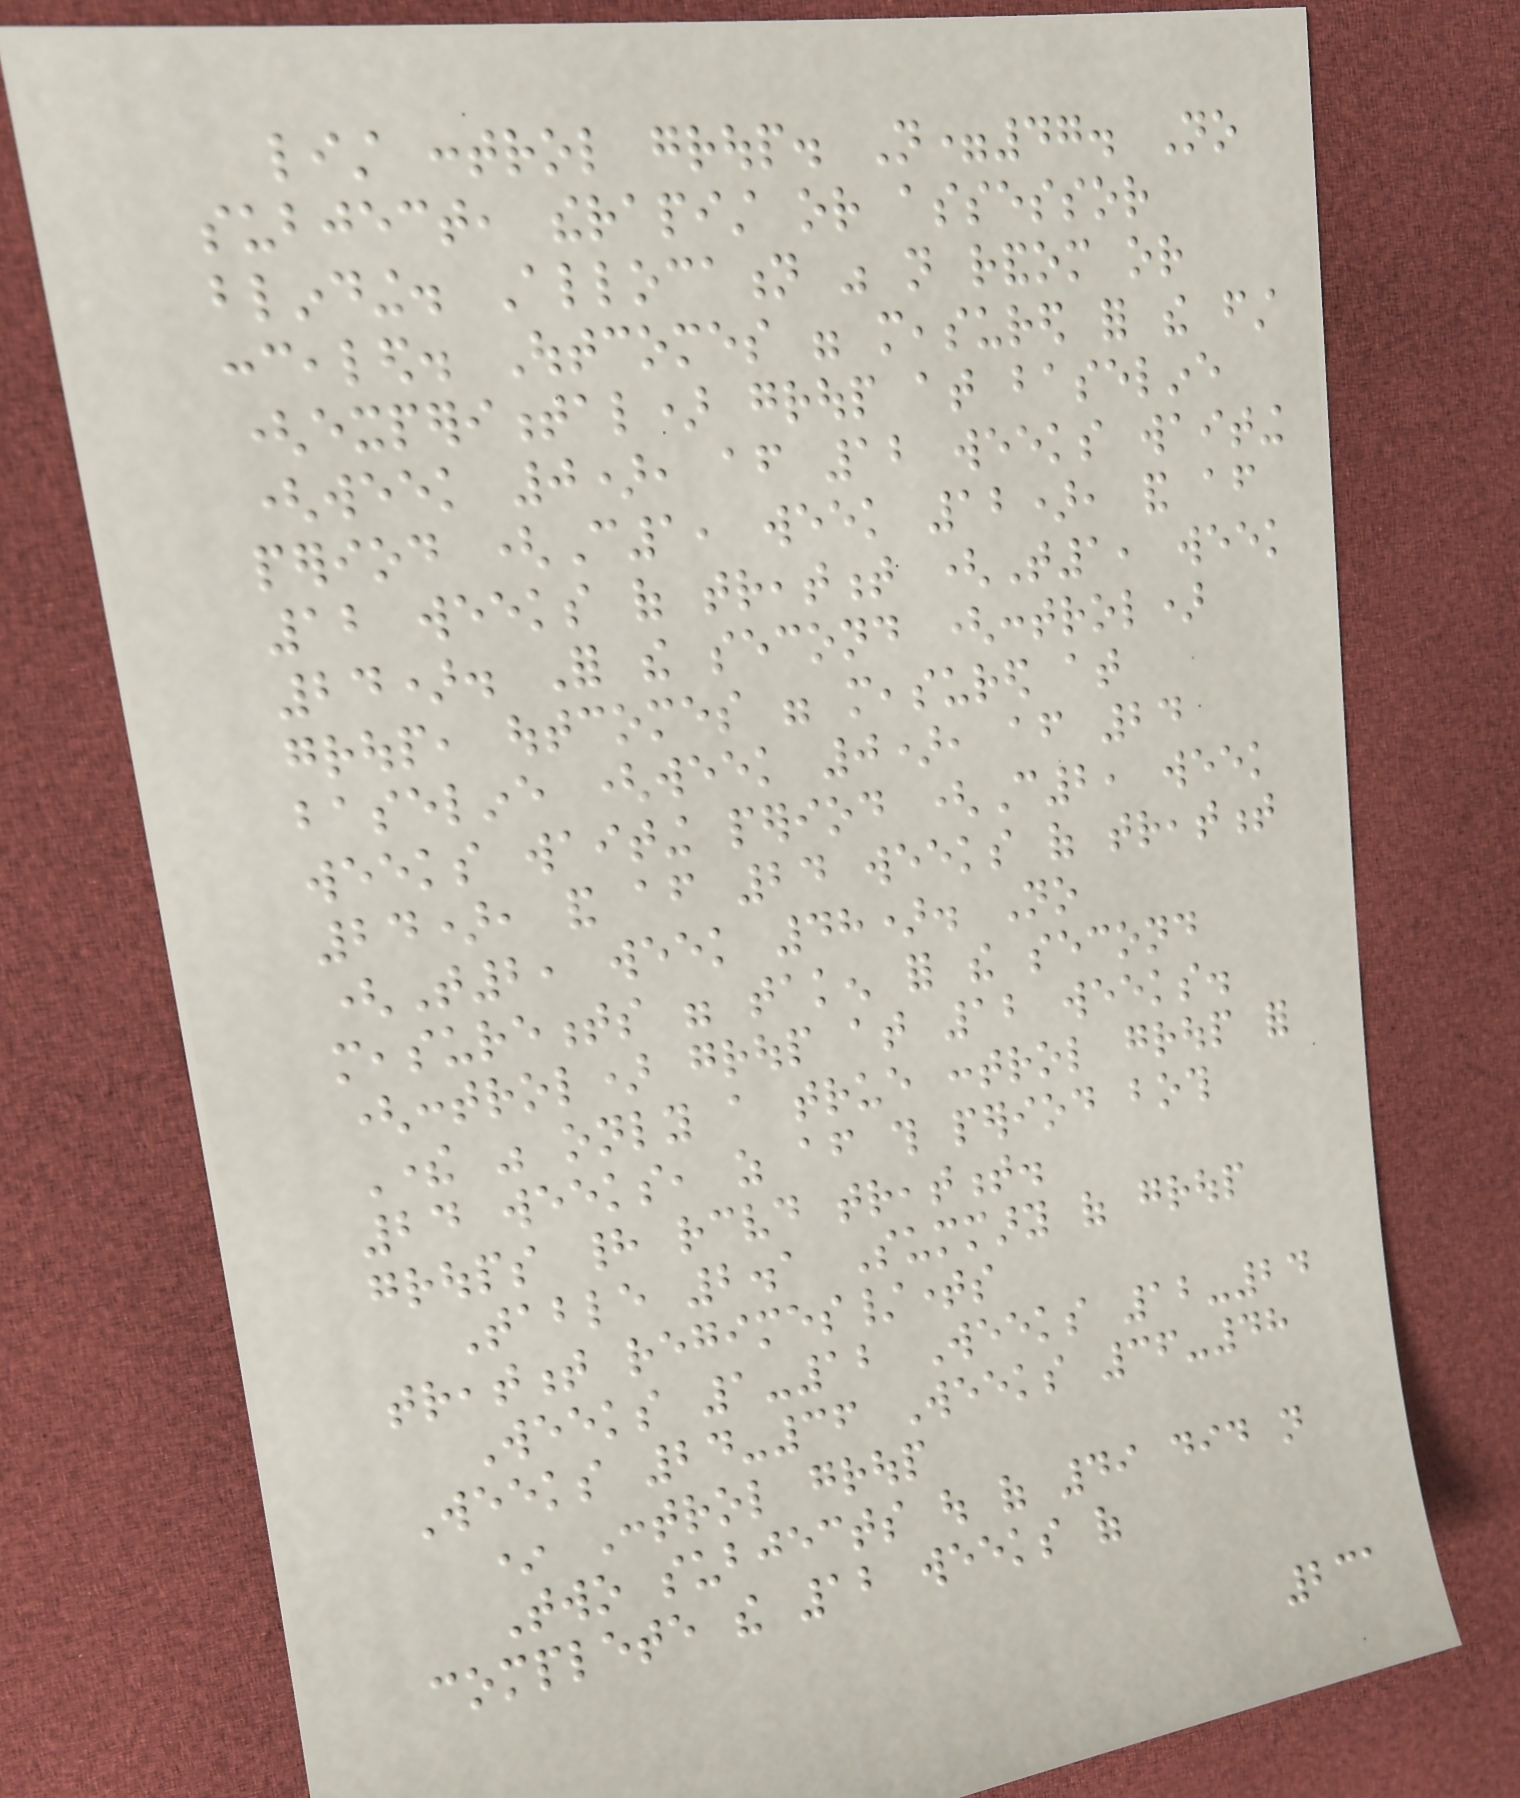list control group. N=47. No
subject, therapist or assessor
blinding. Allocation was not random or
concealed. Outcomes were measured for the first
(experimental) group at baseline
(week 0), after 12 weeks waiting
period (C1, week 12), and after
12 weeks of treatment (T1, week
24). For the second (control)
group, outcomes were measured at
baseline (week 0), after 24
weeks waiting period (C2, week
24), and after 24 weeks of treatment
(T2, week 48). No
measurements were taken for the second
(control) group at 12 weeks.
There was only a true control group for
24 weeks, as after this period both
groups had received treatment.
Table 2.1 Summary of group
treatment regimes/times
Weeks 1-12 Weeks 12-24
Weeks 24-36 Weeks 36-48
* Control group
Two subjects out of 49 did not
complete the 12 weeks of
231
